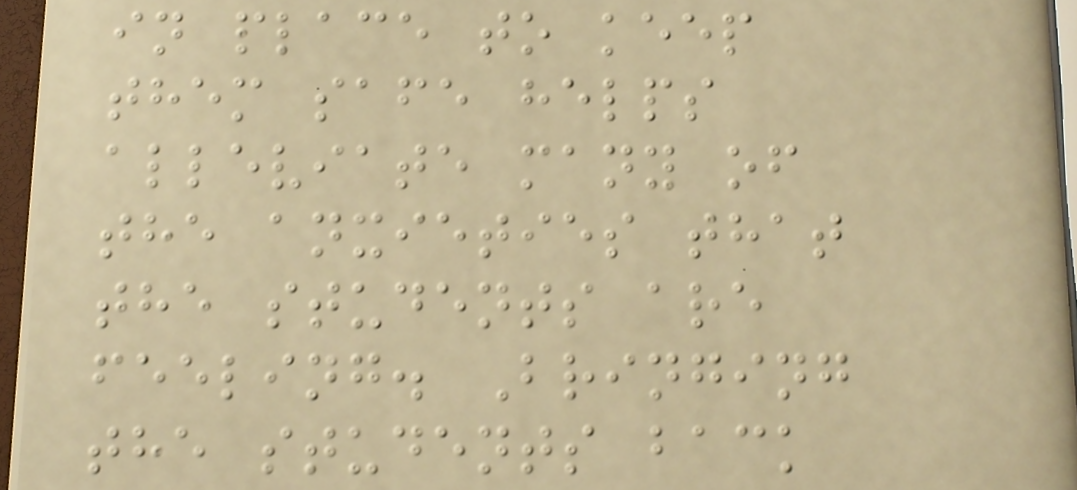in place to keep
them safe helps
alleviate many of
the anxieties that
the students are
feeling. Bringing
the students back
